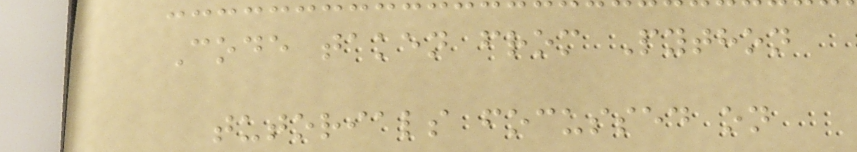Code taken from Python
tutorials focussed on
